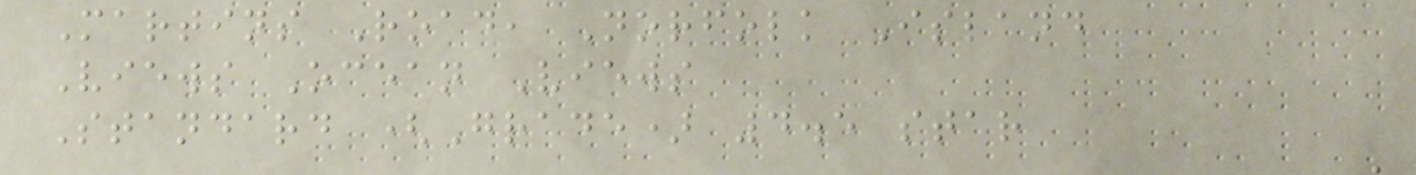Martins Road, Norfolk Island
Views Ocean Views
Standard (Grade) 4.5 star
